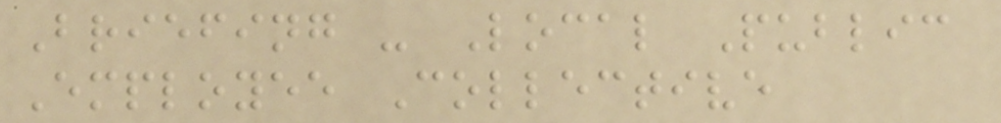Briefing - Local Public
Employee Collective
